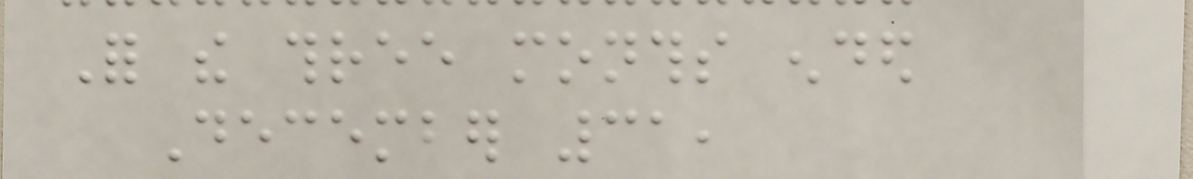For the three months ended
December 31,
